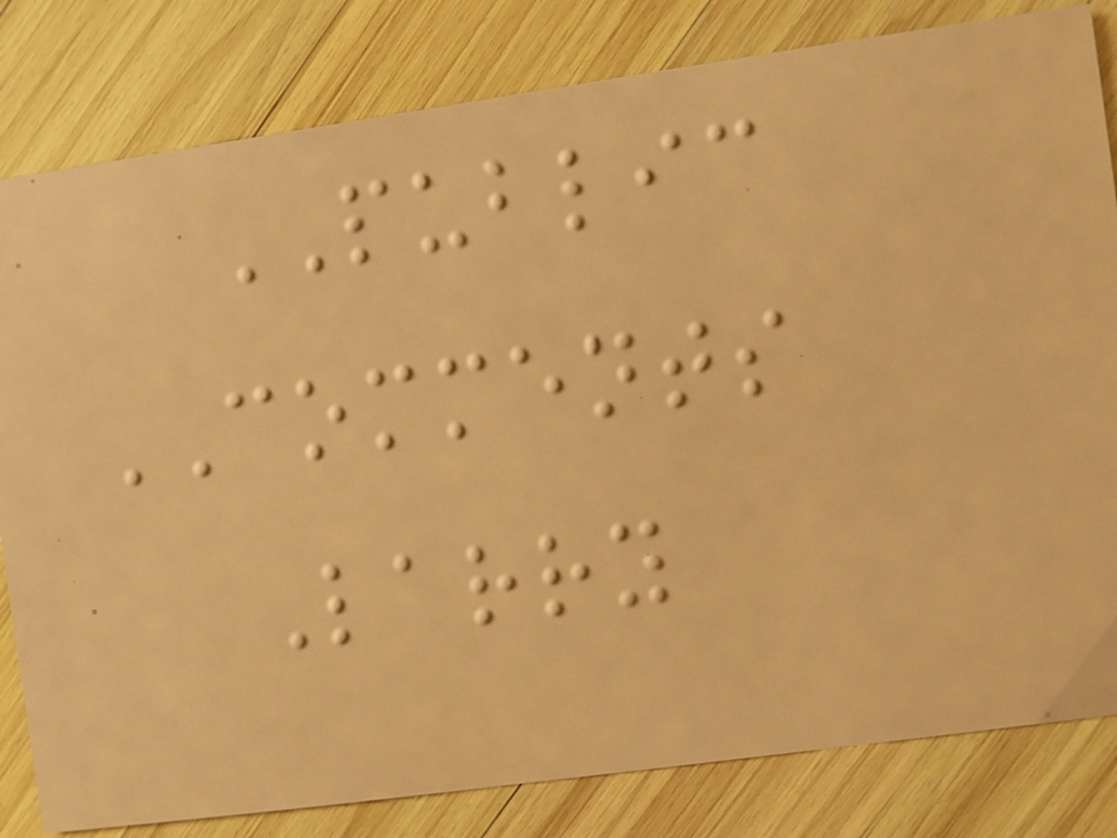PUBLIC
COMMENTS
Larry
